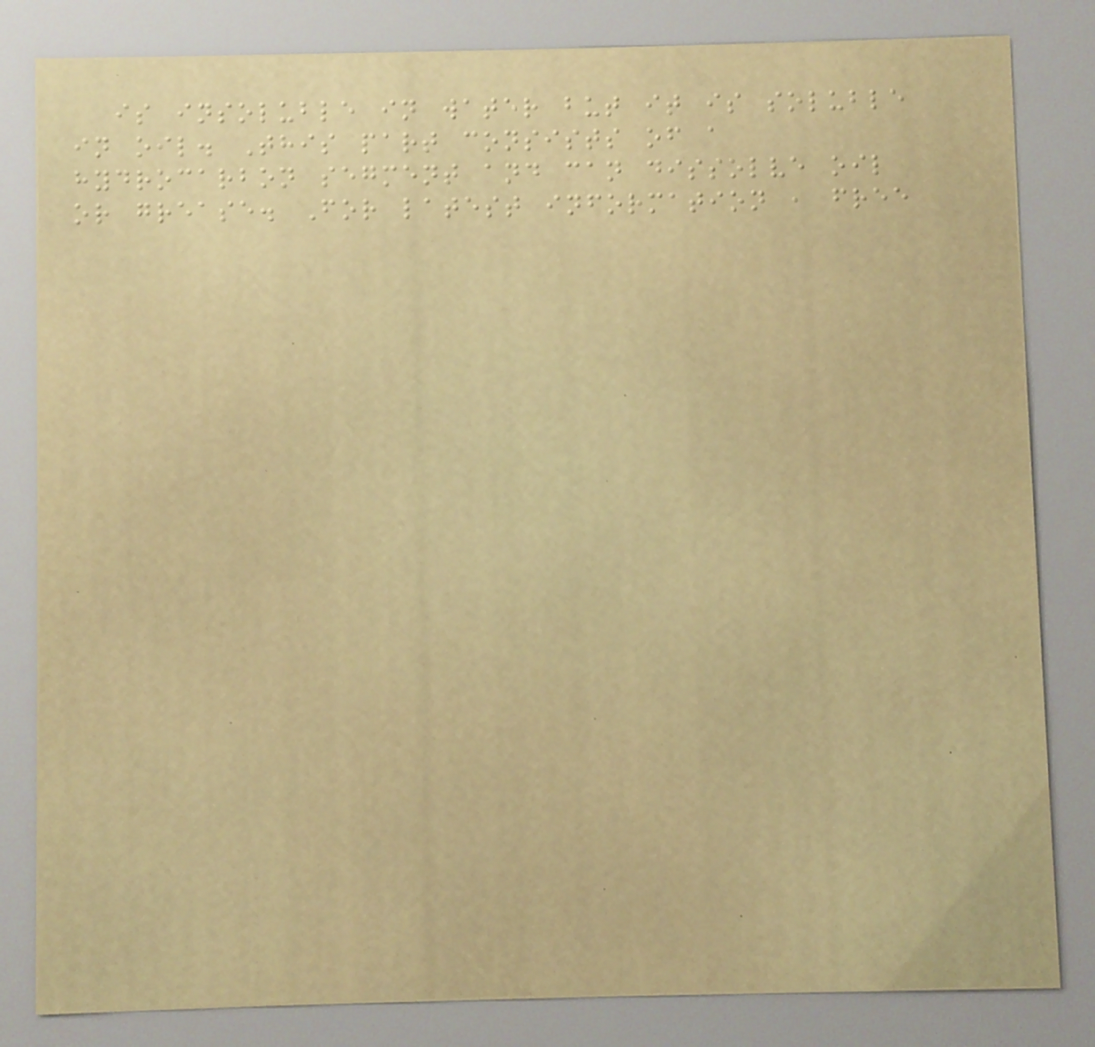is insoluble in water but it is soluble
in oil. This part consists of a
hydrocarbon segment and can dissolve oil
or grease. For latest information , free
